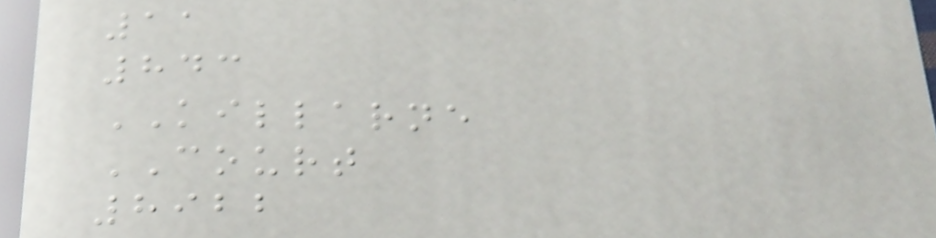11
843
KILLARNE
COURT
8922
